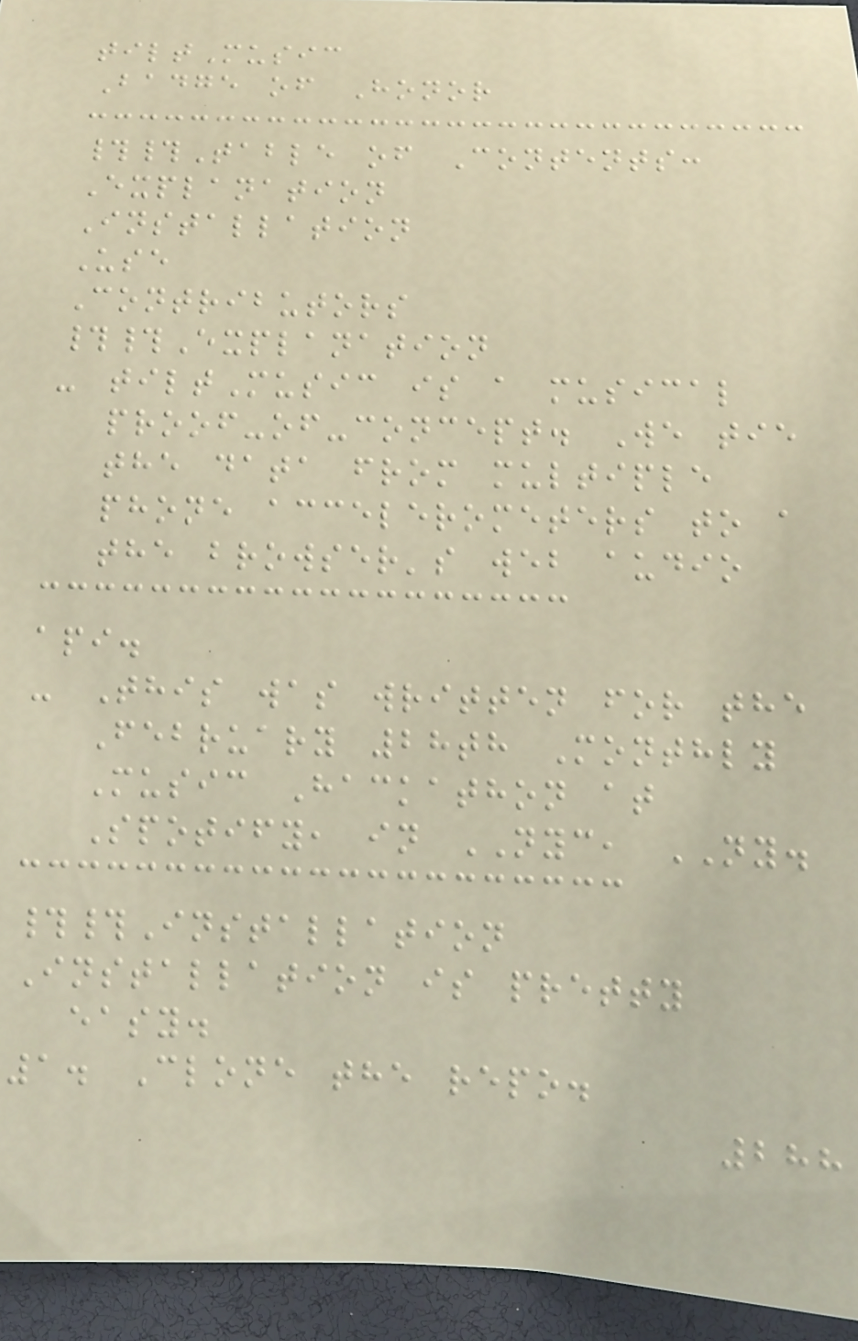tiltMusic
Badge of Honor
##Table of Contents:
Explanation
Installation
Use
Contributors
##Explanation
- tiltMusic is a musical
proof-of-concept. We tie
the data from multiple
phone accelerometers to a
the browser's web audio
api.
- This was written for the
February 28th Monthly
Music Hackathon at
Spotify, in NYC, NY.
##Installation
Installation is pretty
easy.
1. Clone the repo.
288
